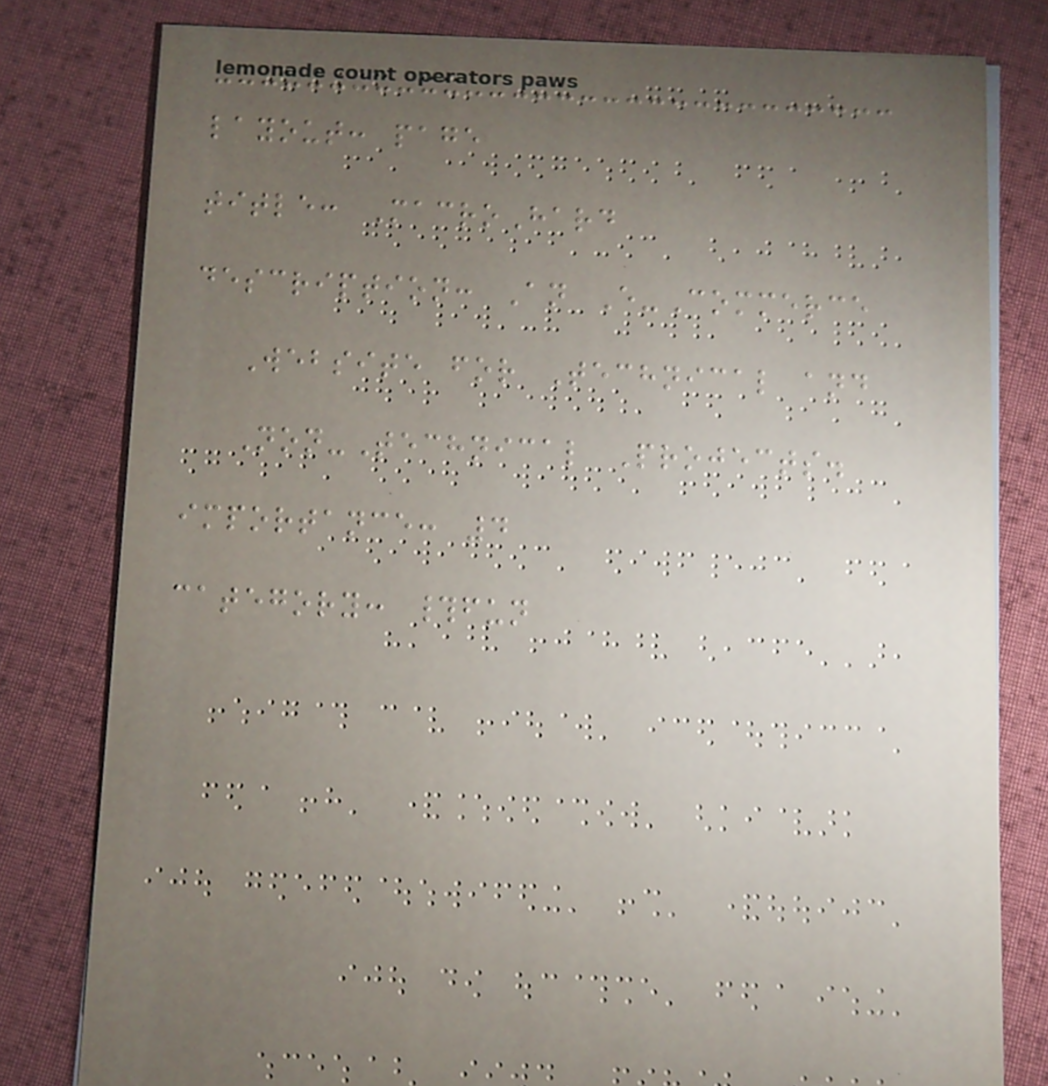layout: page
title: MacroHard
description: An E-Commerce
Website for Technical and
Non-Technical Projects.
importance: 4
category: #fun
